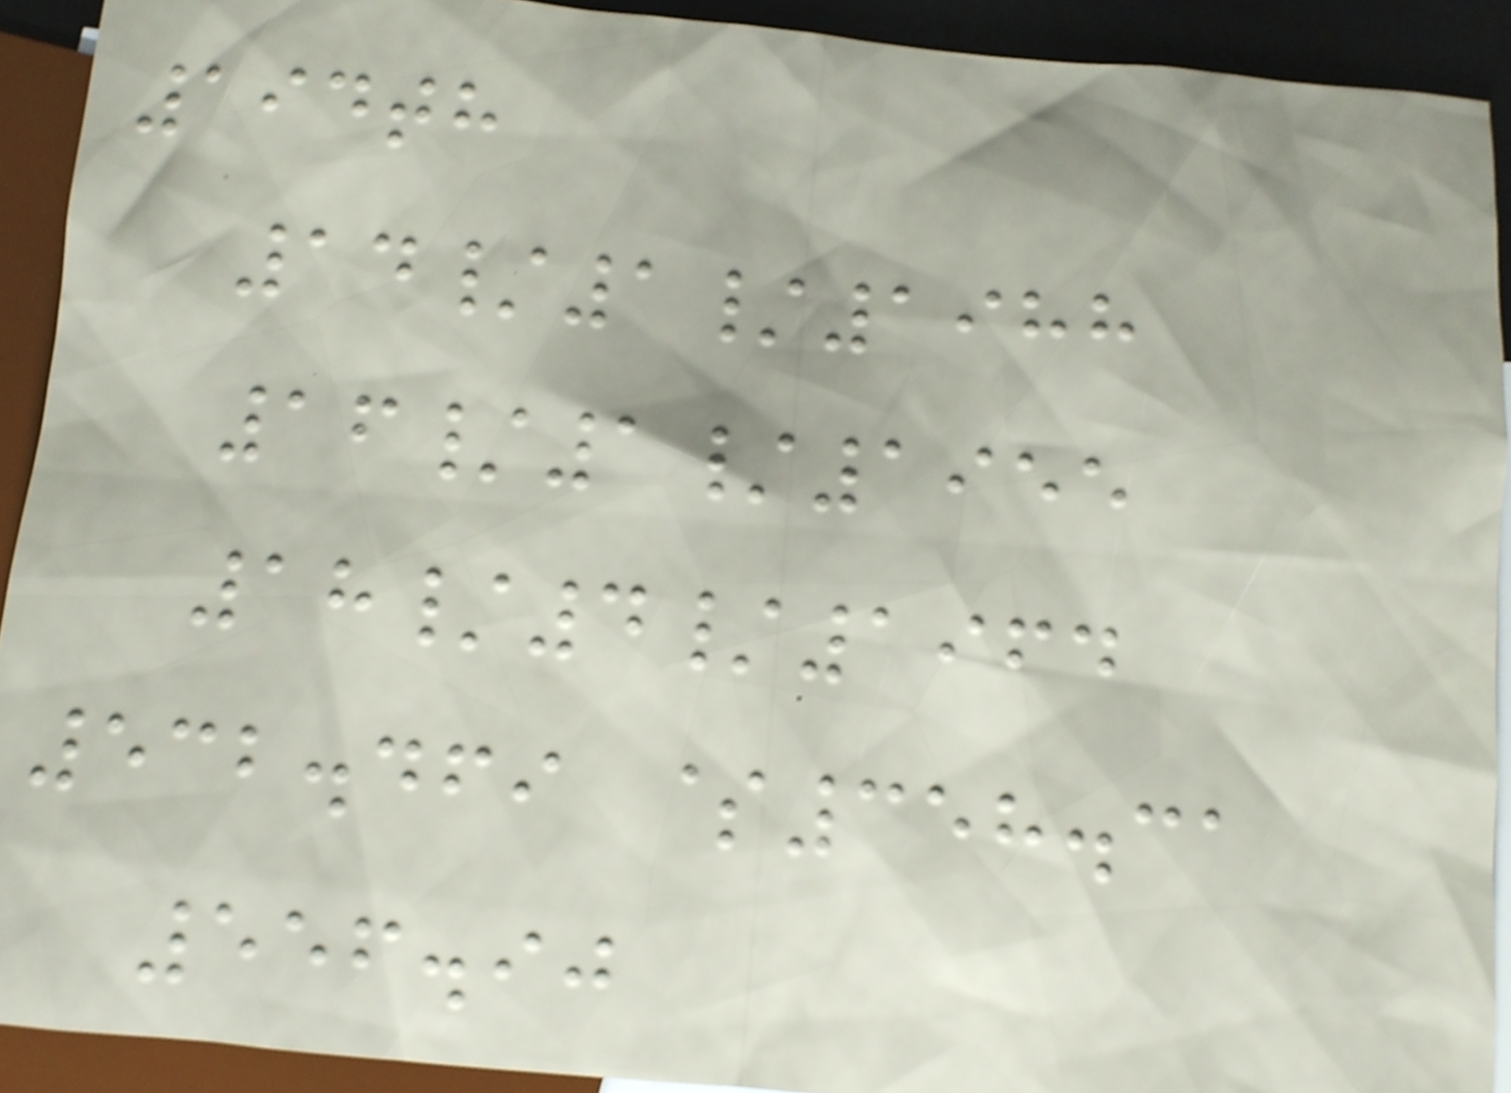194th
14/1/1988
16/1/1955
18/4/1964
532.469 $358.31
556.90
